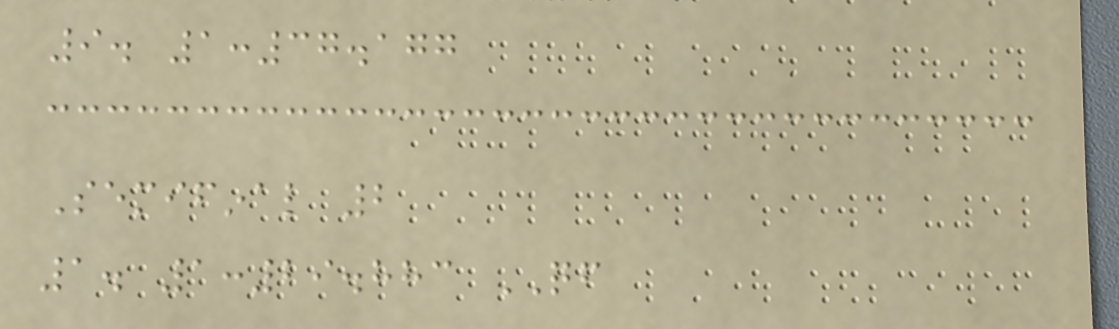9. 1:37.177
Semifinal 2
1. 1:29.883 QF
